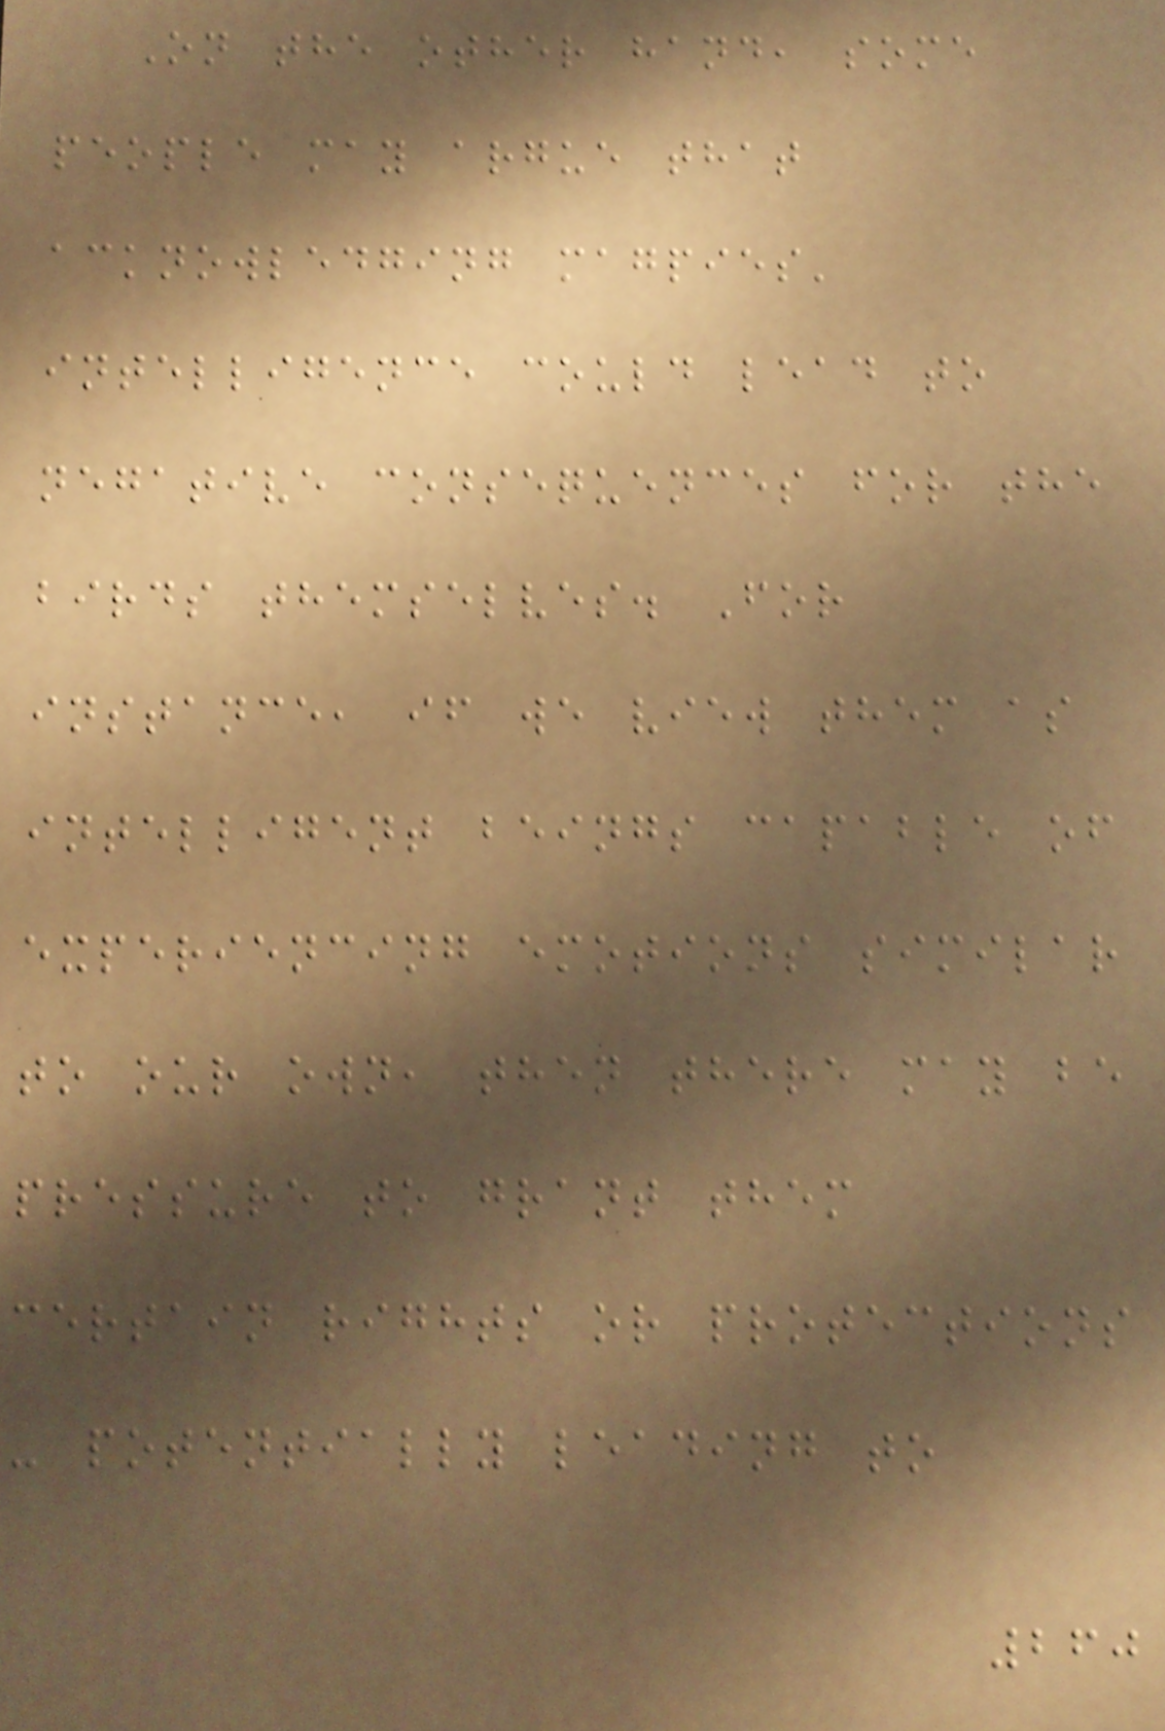On the other hand, some
people may argue that
acknowledging magpies'
intelligence could lead to
negative consequences for the
birds themselves. For
instance, if we view them as
intelligent beings capable of
experiencing emotions similar
to our own, then there may be
pressure to grant them
certain rights or protections
- potentially leading to
260
